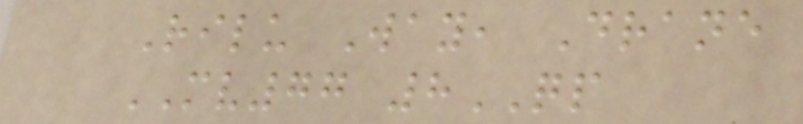Rilu Way, Drane
MV77 8QP
